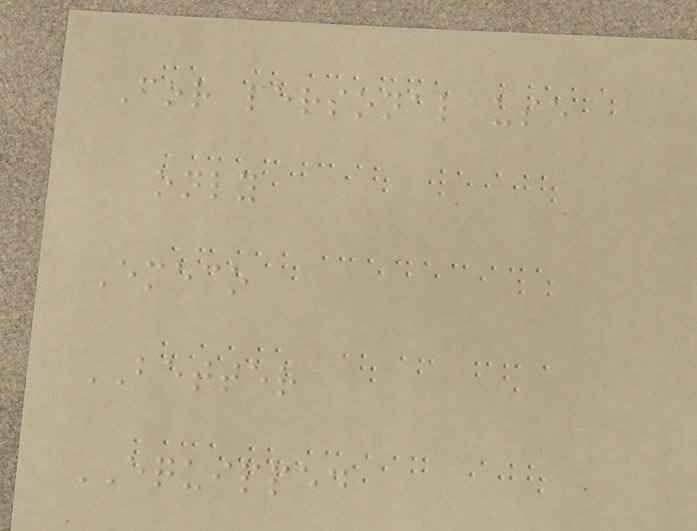For personal use
only
Emeco
BETTER
EQUIPPED
